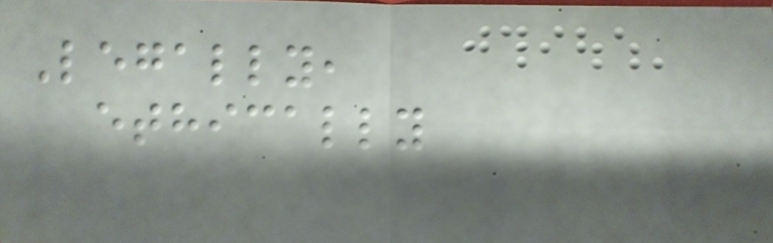Legally,
ethically
